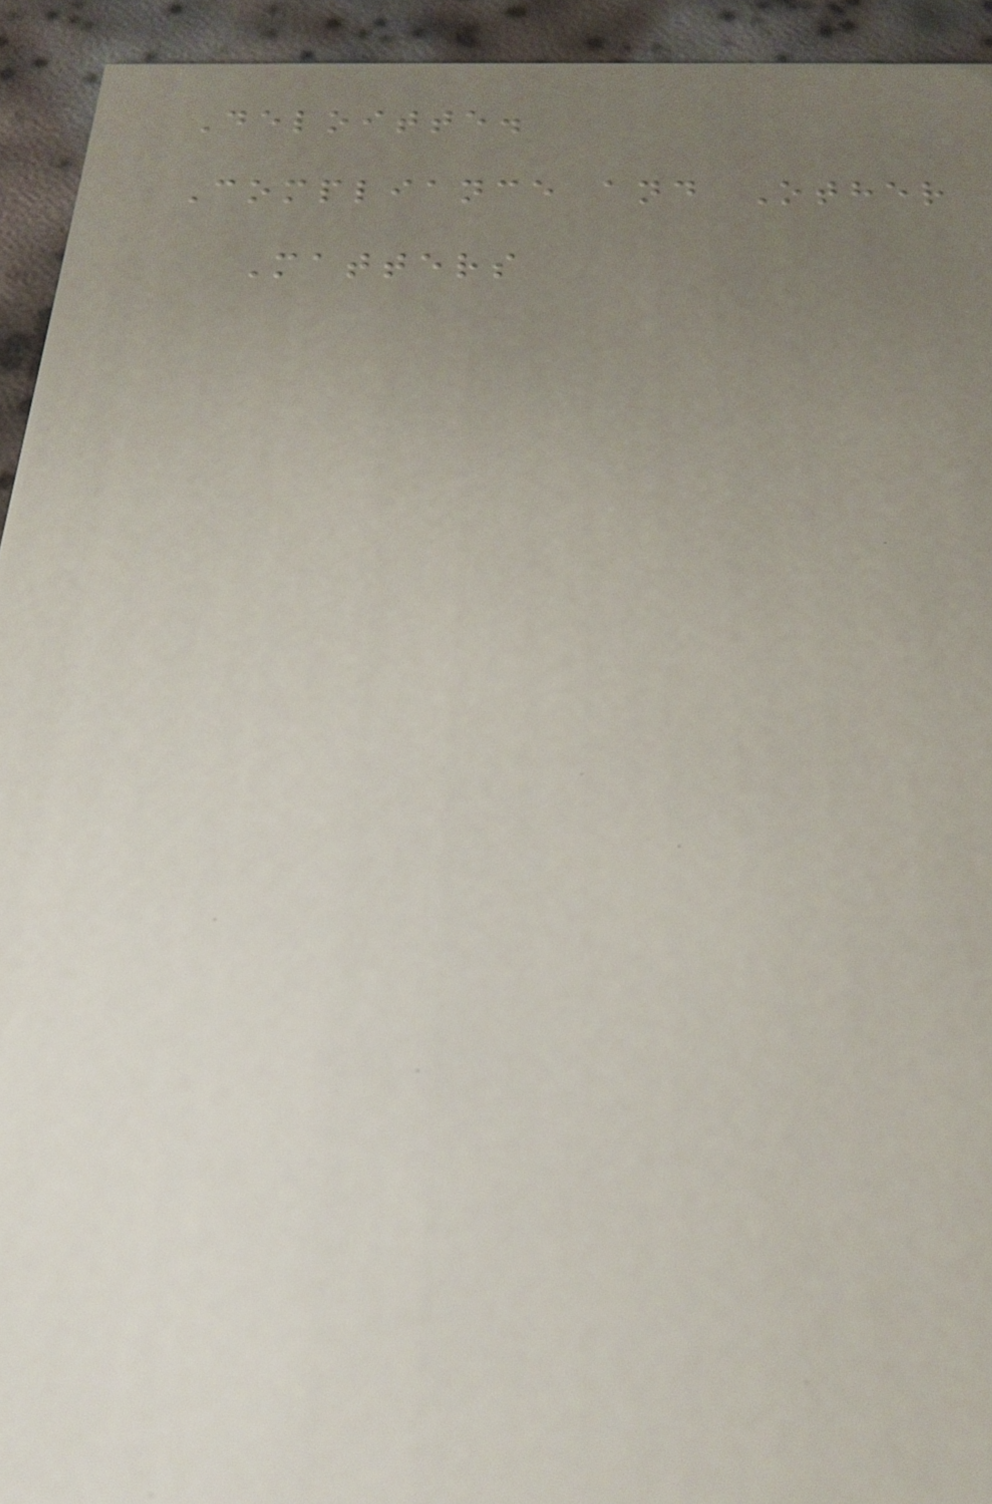Deloitte.
Compliance and Other
Matters
